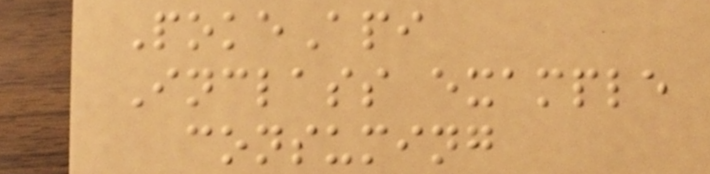PokeApi
Inclass example
consuming
